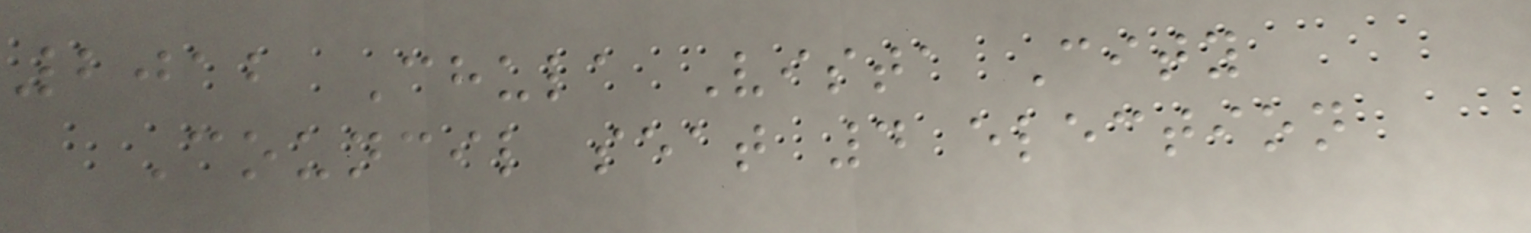2012 Chula Vista City
Council seat 4 election
